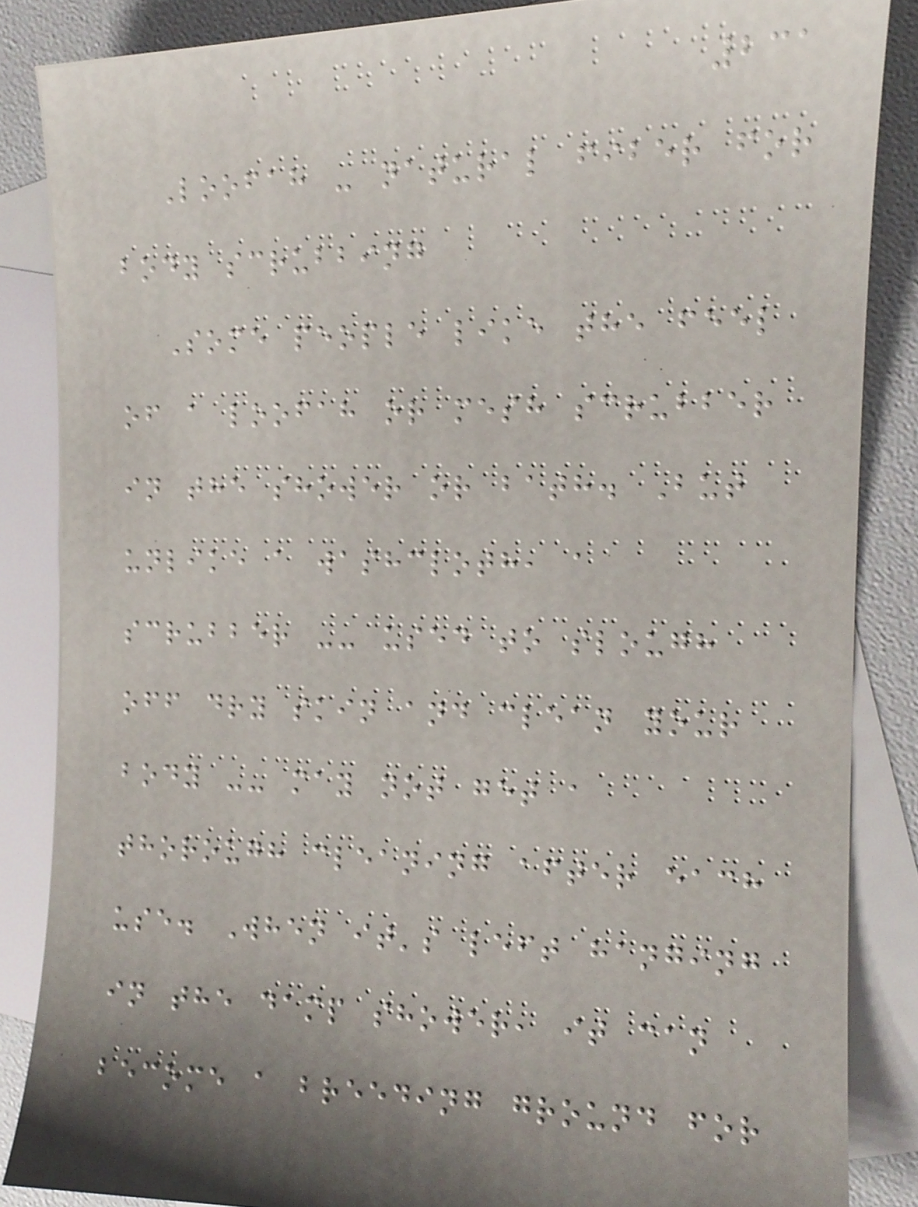231
Loofah - natural fiber for
body scrubbing
Some people like the feel
of a loofah or mesh scrubber
in the shower or bath. But
unlike a washcloth, a
scrubber -- used to slough
off dry skin and clean your
body -- may not get a
thorough cleaning after each
use. When it's left hanging
in the damp shower, it can
become a breeding ground for
